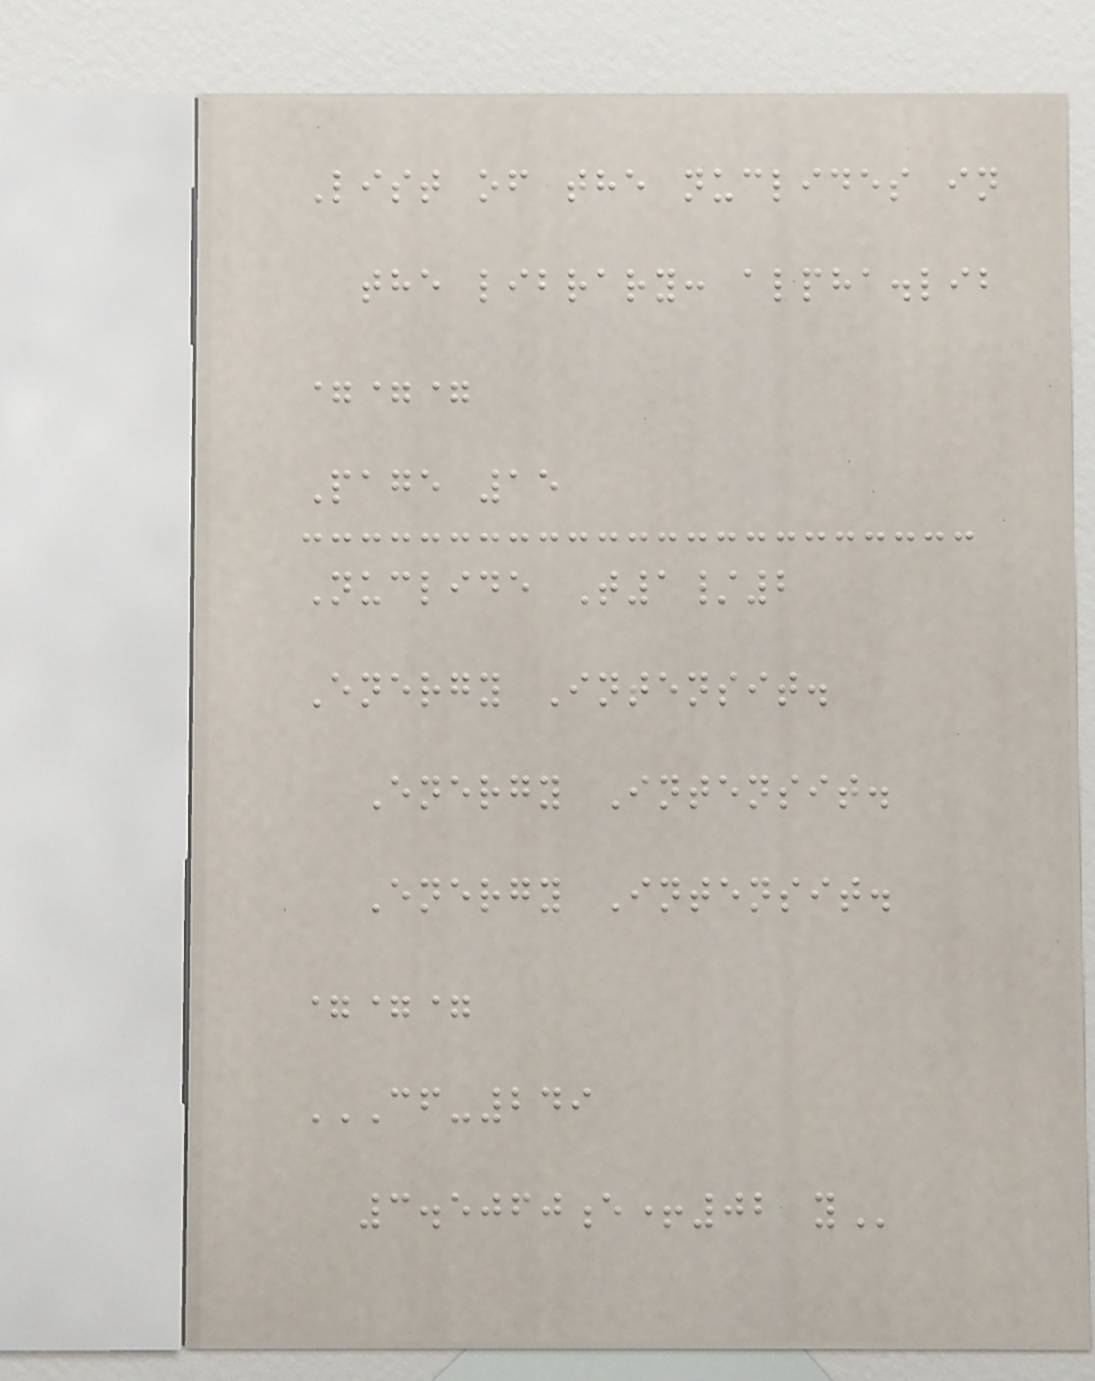List of the nuclides in
the library: alpha.lib
===
Page 15
Nuclide T1/2
Energy Intensit.
Energy Intensit.
Energy Intensit.
===
CF-249
3.5060E+02 Y
